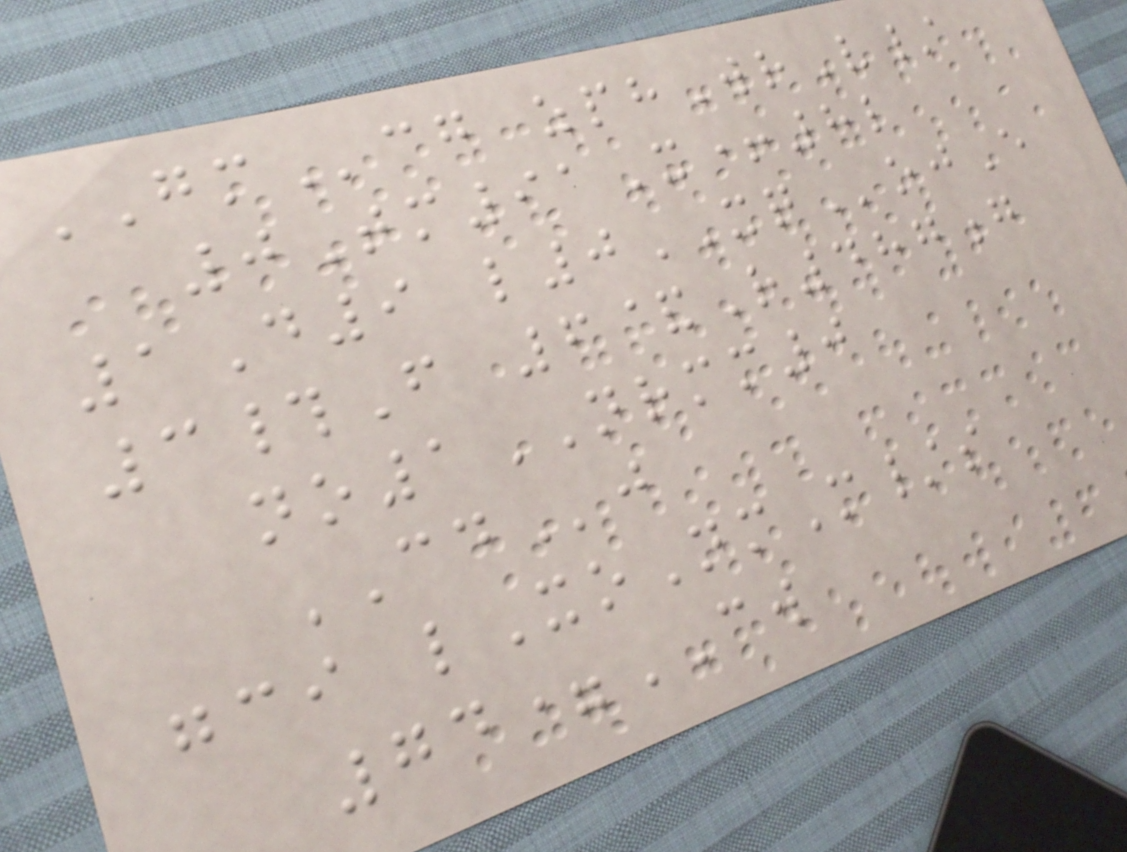GMcg zphWrV/
0Tm91X+8l
1D9 l0XQojE
3#F 6&R487g
no1NRMM0
CDj
gci lXoNmM/s
74=CW
